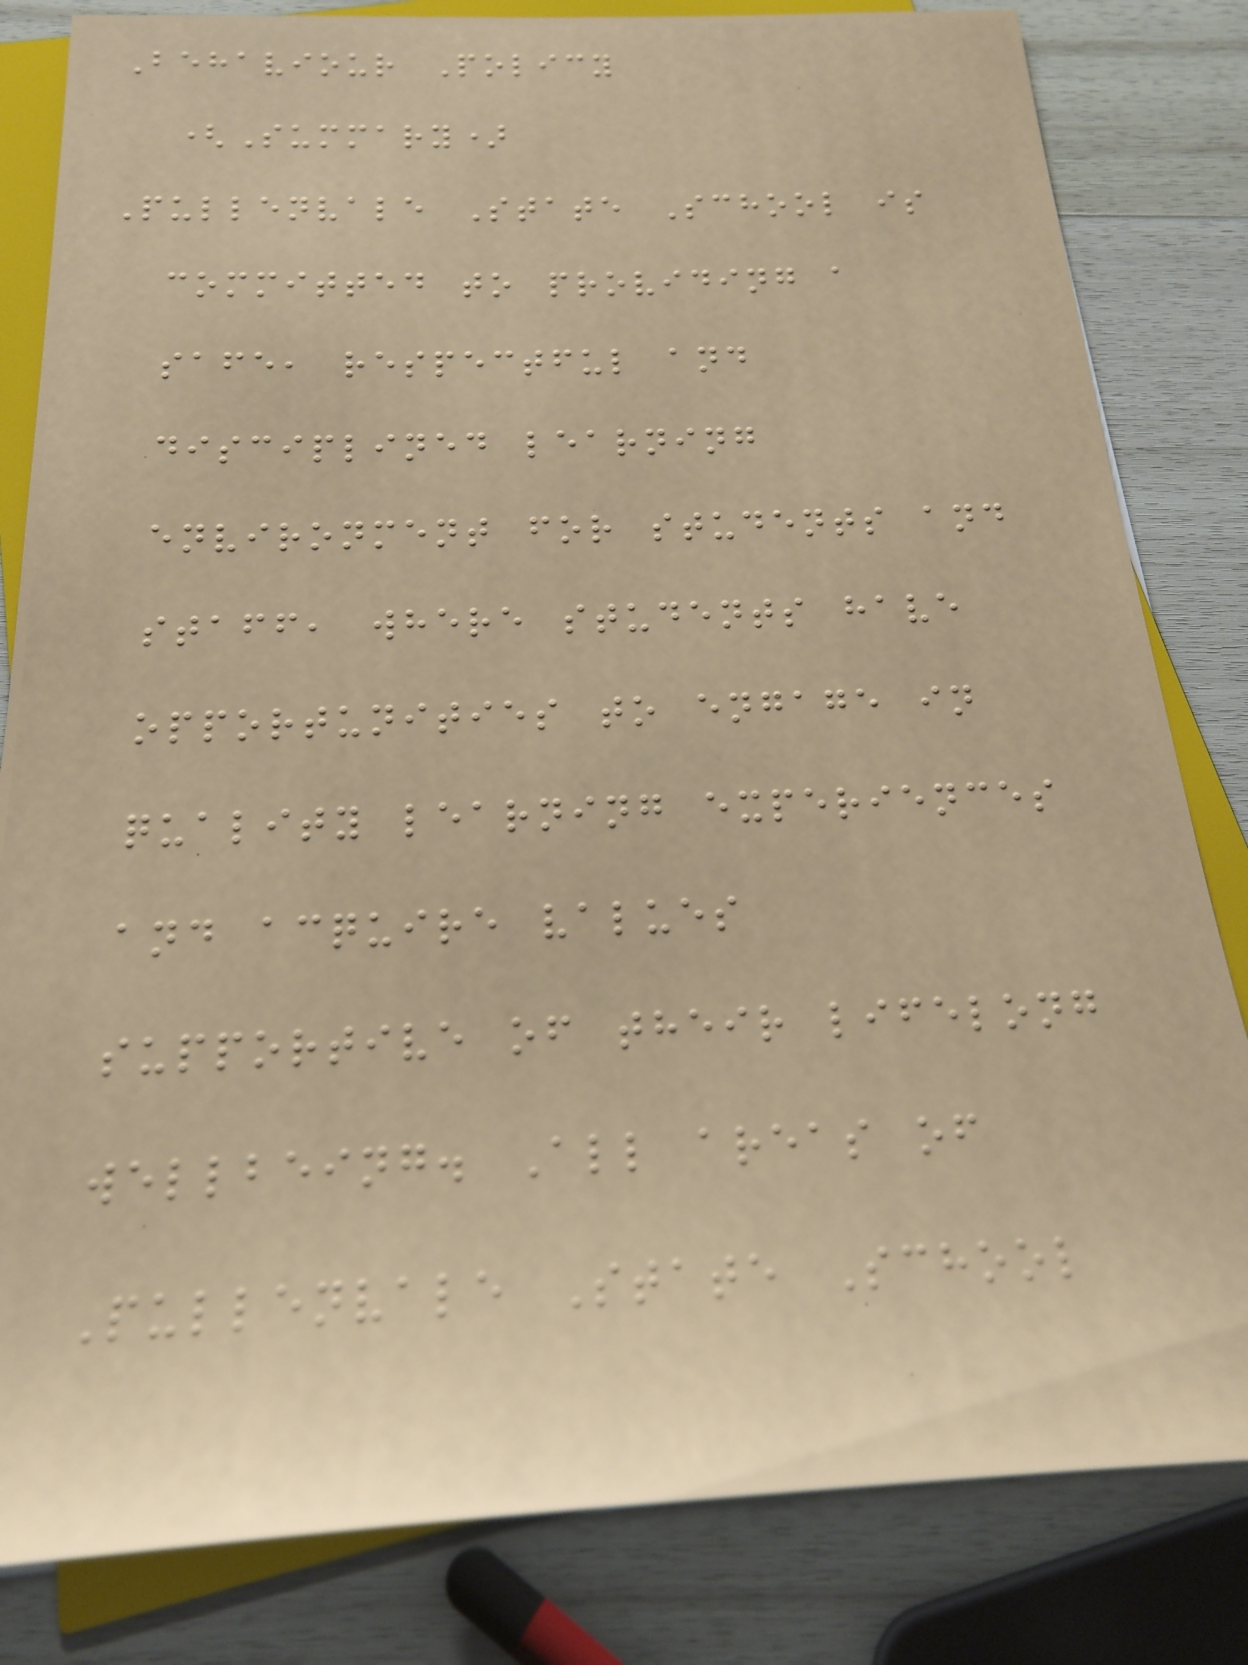Behaviour Policy
(Summary)
Pullenvale State School is
committed to providing a
safe, respectful and
disciplined learning
environment for students and
staff, where students have
opportunities to engage in
quality learning experiences
and acquire values
supportive of their lifelong
wellbeing. All areas of
Pullenvale State School
